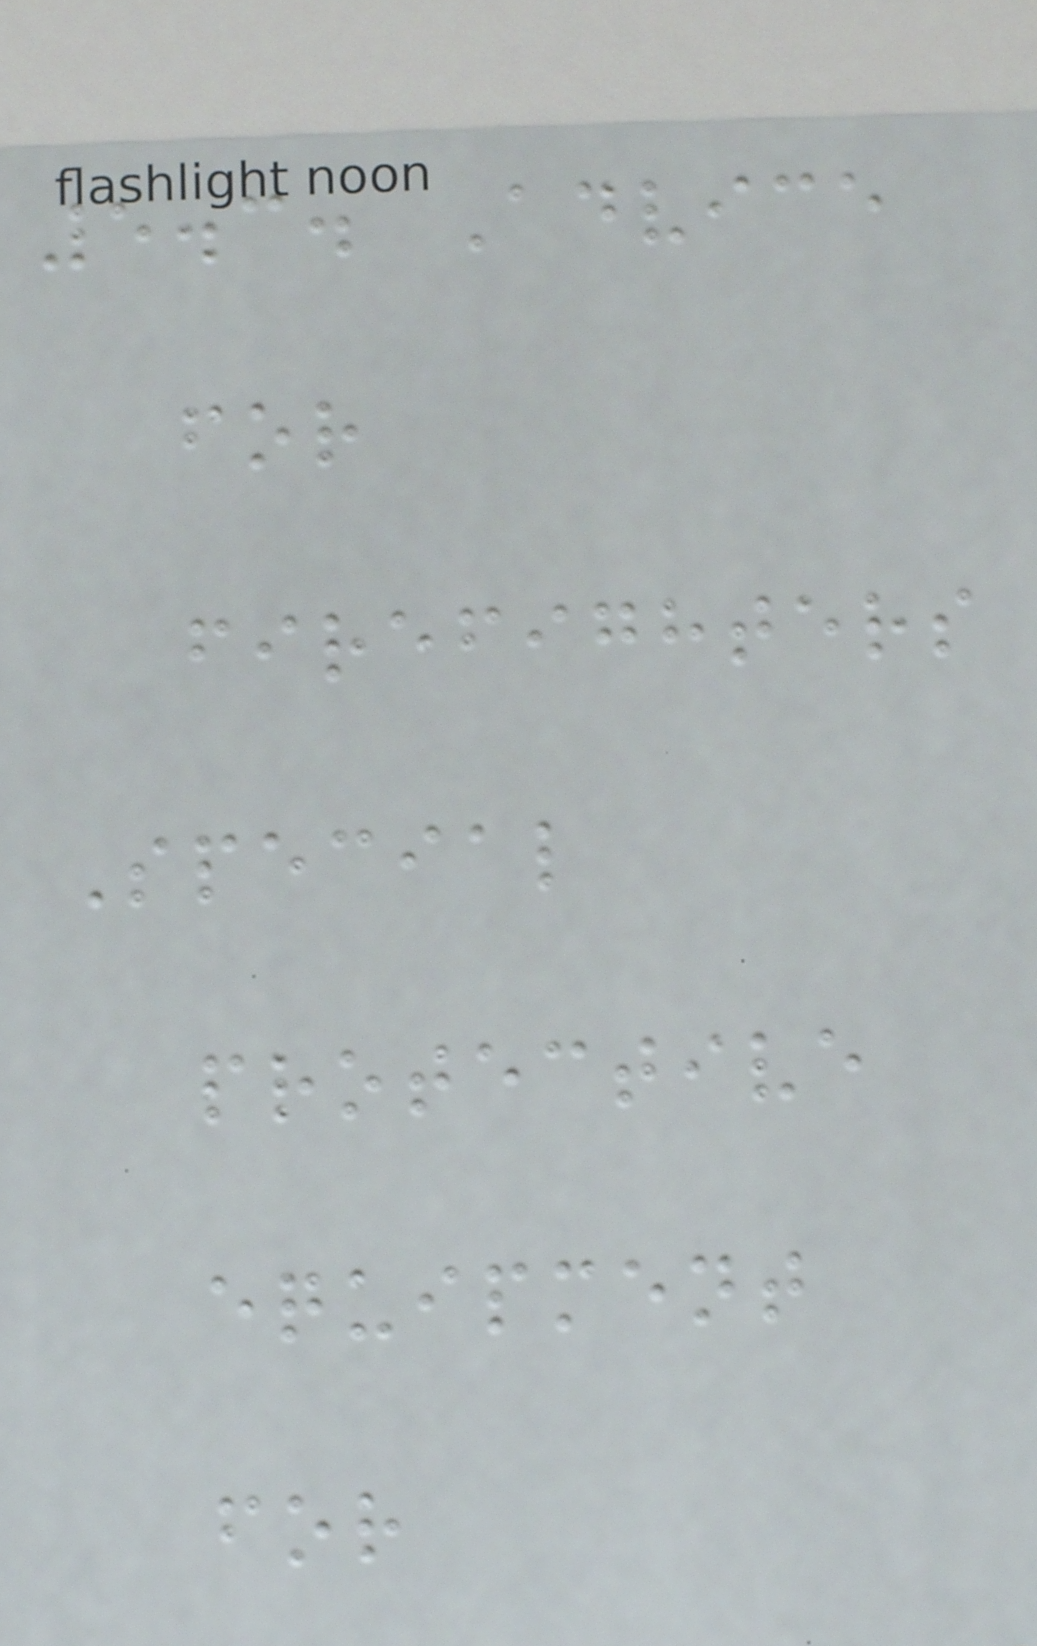5.3. Advice
for
firefighters
Special
protective
equipment
for
